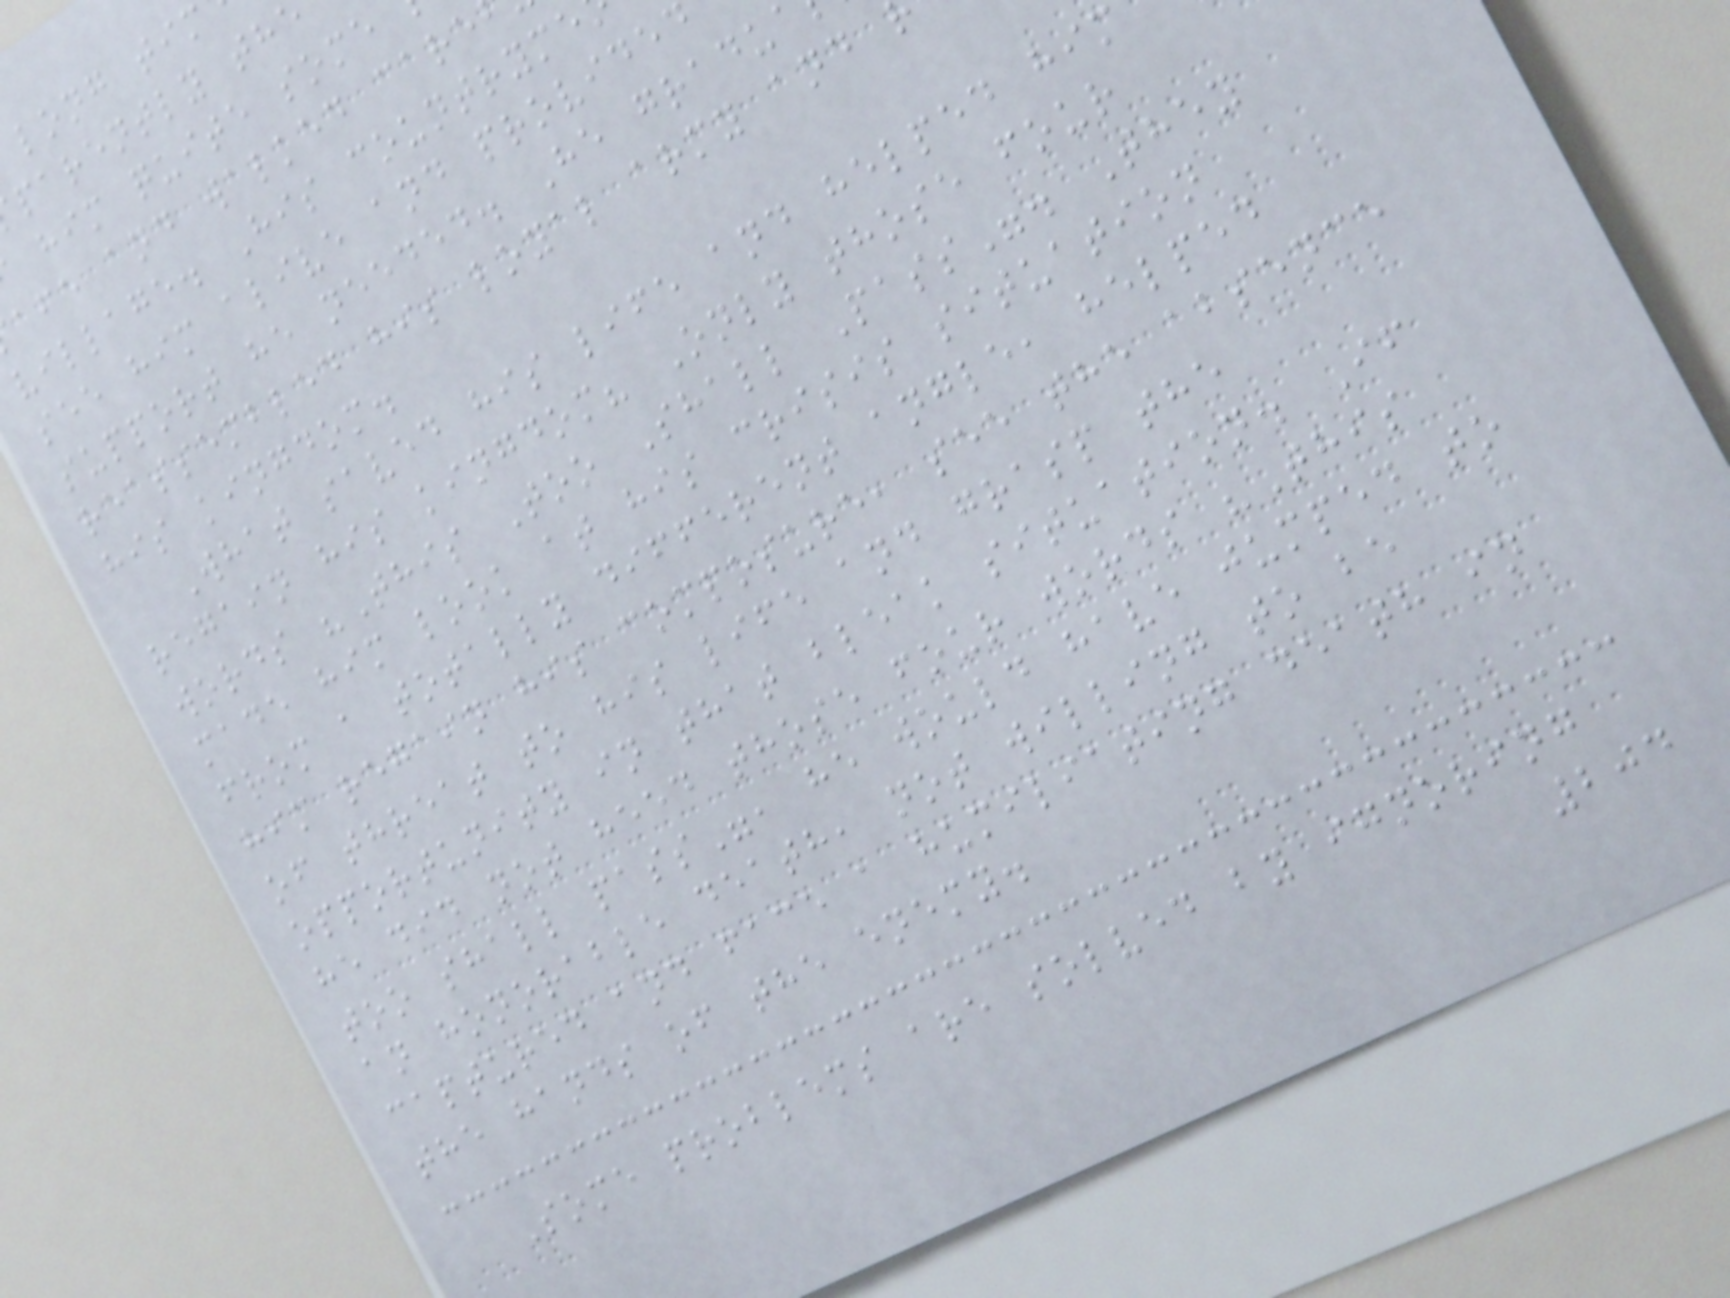long tim
parently th
him quite some
afe and walked care
village. His countryme
see him alive and provided
support he needed. He gradu
reassembled his loyal army and
his kingdom.
What saved his life and helped him
regain his kingdom? Only those four
words "This Too Shall Pass". They
made him look at his crisis situation
from a totally different angle, helped
him regain his composure, see the absence
of threat to his life and grasp the
opportunity in that bleak situation. If
he did not heed those four words "This
too shall pass", he would have jumped to
an honorable death, not willing to be
captured and face a humiliating death in
the hands of the enemy.
Some problems are solved by ignoring
204
